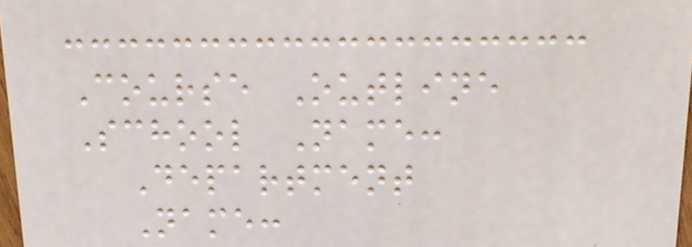Course Outline
School Name:
Department
Name:
